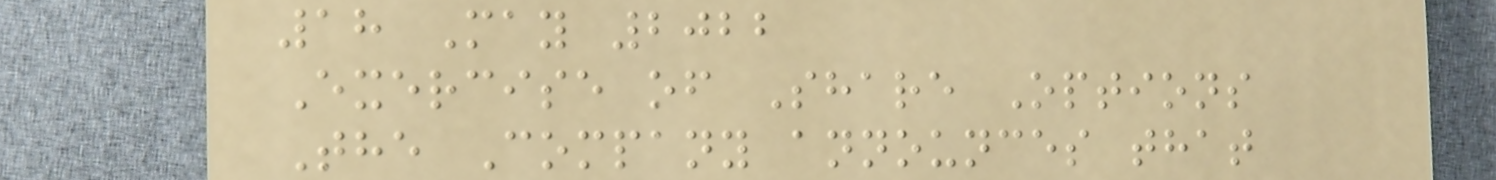18 May 2022
Exercise of Share Options
The Company announces that
